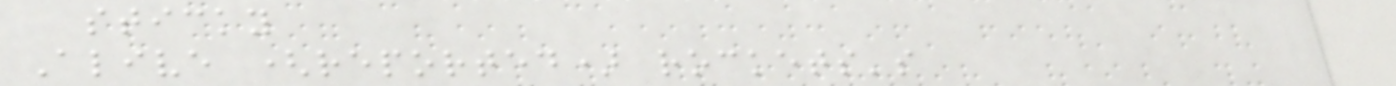sticky
Alive (reported) rockets's
